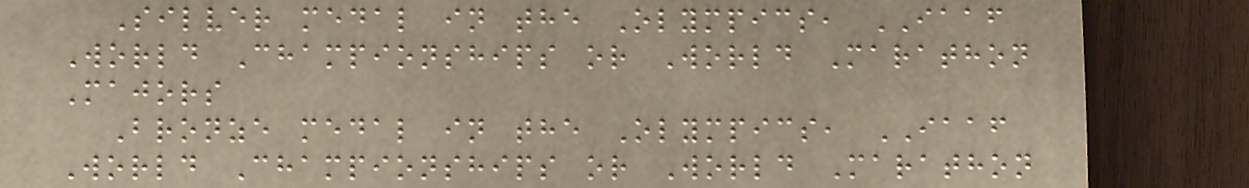Silver medal in the Olympics, IAAF
World Championships or World Marathon
Majors
Bronze medal in the Olympics, IAAF
World Championships or World Marathon
